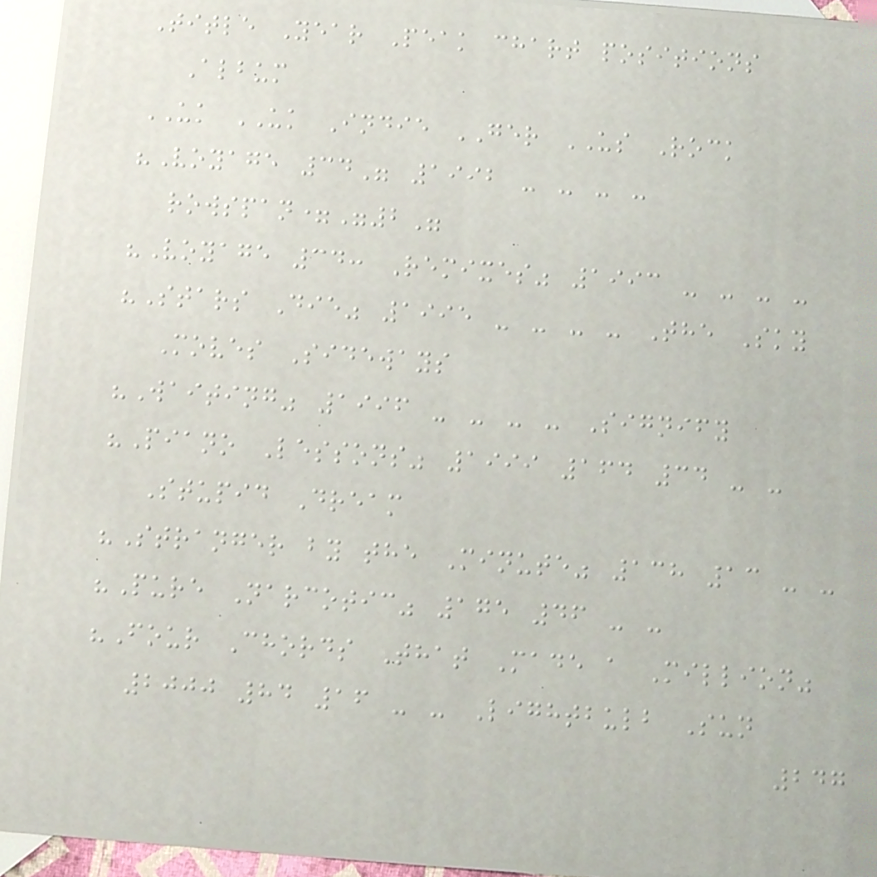Title Year Peak chart positions
Album
UK UK Indie GER US Rock
"Voyage 34" 1992 - - - -
rowspan="2"
"Voyage 34: Remixes" 1993 - - - -
"Stars Die" 1995 - - - - The Sky
Moves Sideways
"Waiting" 1996 - - - - Signify
"Piano Lessons" 1999 164 34 - -
Stupid Dream
"Stranger by the Minute" 138 13 - -
"Pure Narcotic" 175 46 - -
"Four Chords That Made a Million"
2000 84 16 - - Lightbulb Sun
247
